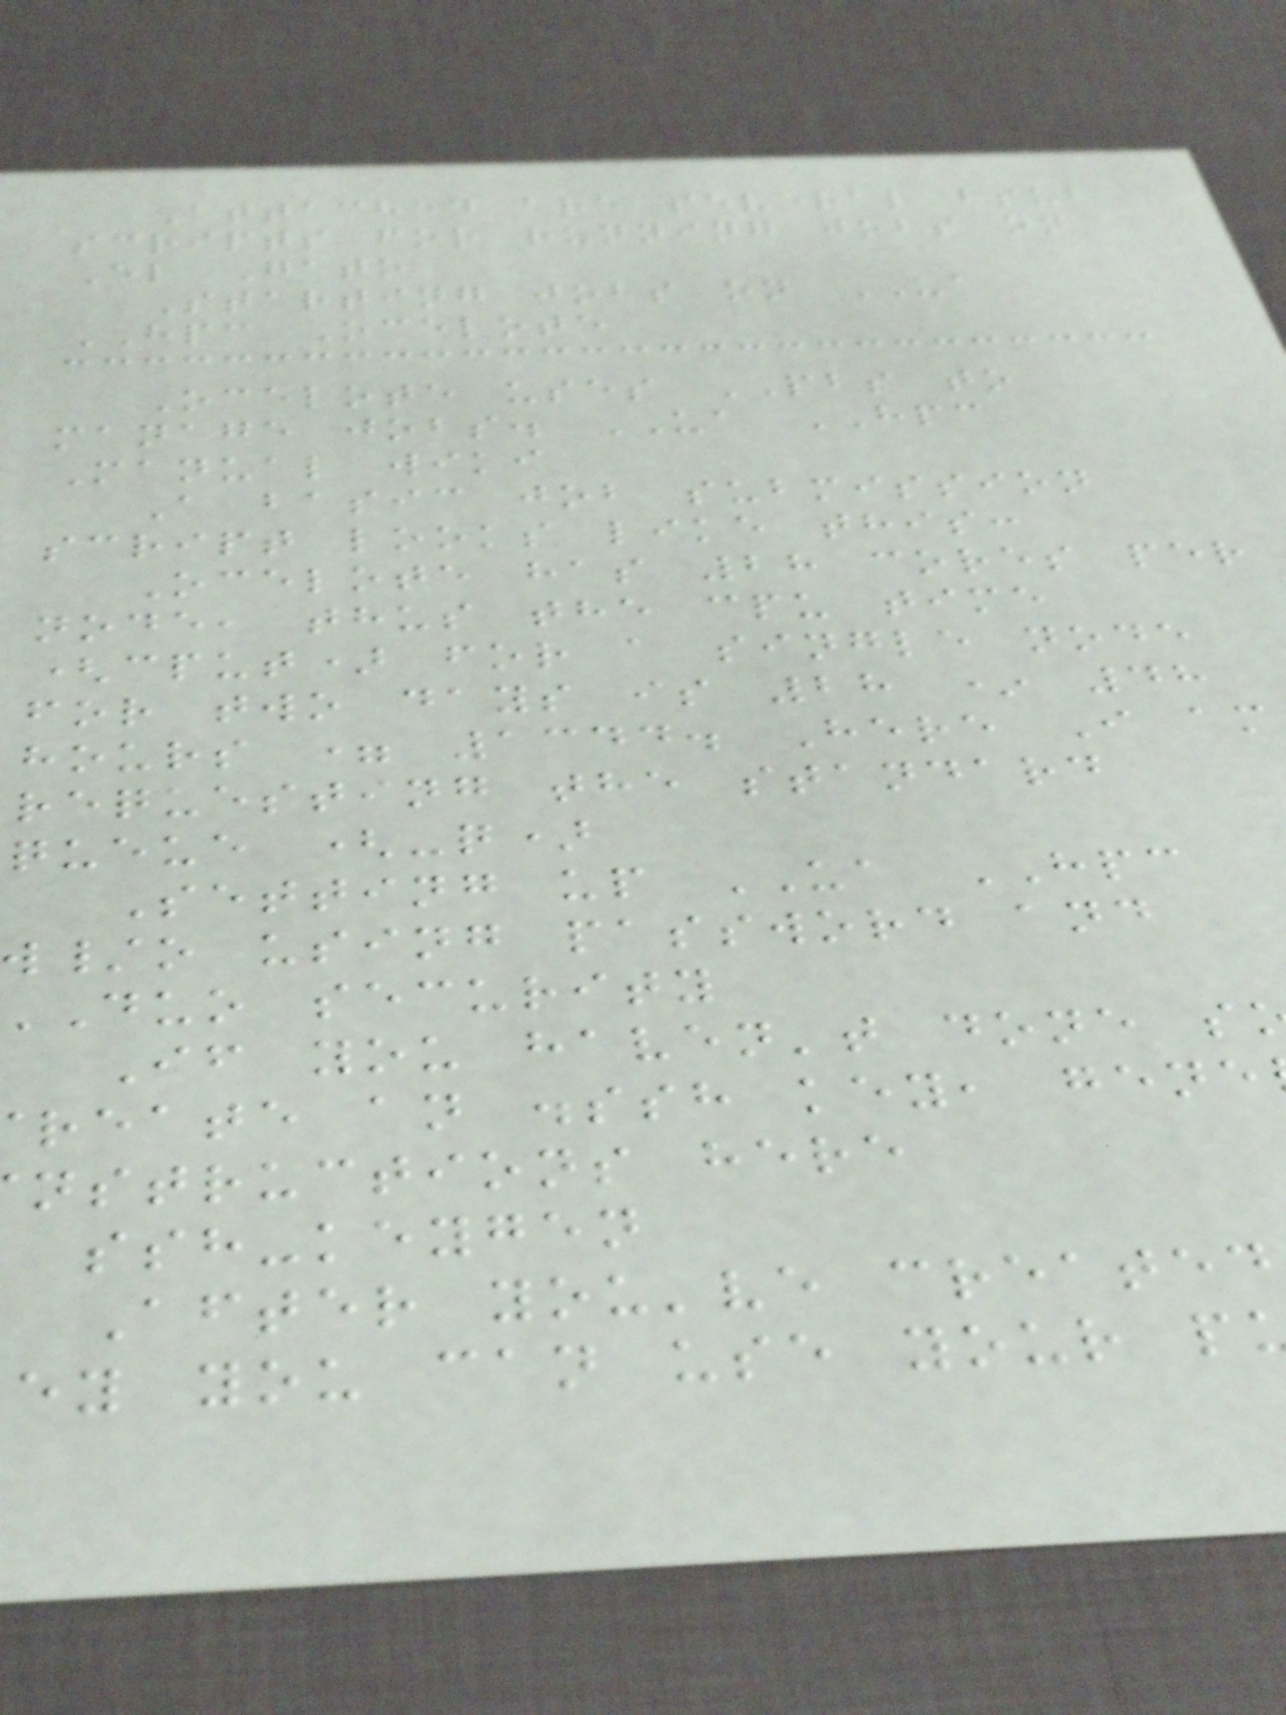Attached are several bsub
scripts for running jobs on
El Gato
Starting jobs on UA
HPC Ocelote
Ocelote uses PBS to
manage jobs. UA HPC
Manual wiki
A basic job submission
script looks like this:
Ocelote has 28 cores per
node, thus the cpu time
(cput) for a single node
for two days is 28 * 48
hours = 1344. Here I am
requesting the standard
queue (-q)
Setting up UA HPC
w/o using password and
duo security
If you haven't done s
reate an .ssh key, gene
nstructions here
ssh-keygen
After you've created
ey you can use your p
